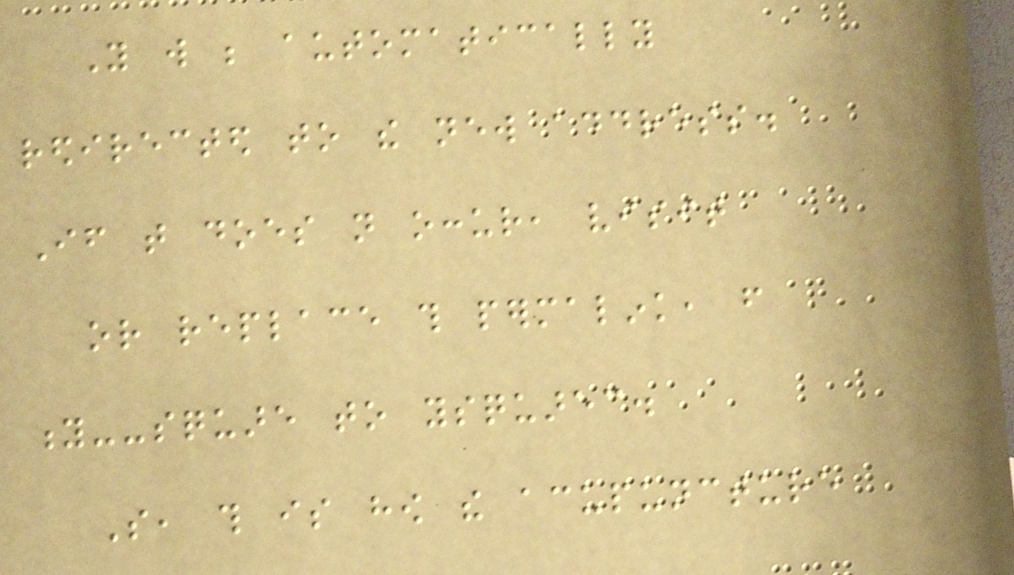You will be automatically
redirected to the new address.
If that does not occur, visit
or replace this permalink, from
y--square to ysquarec.
So, this is how the acupuncture
